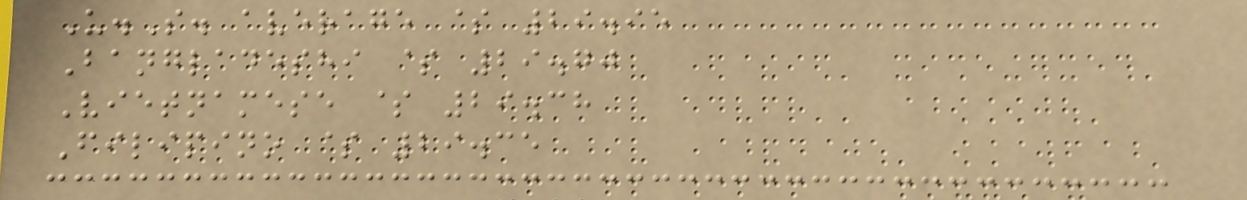U.S. average $ 29.95
Bangladeshi $ 29.70
Vietnamese $ 29.38
Filipino $ 29.35
